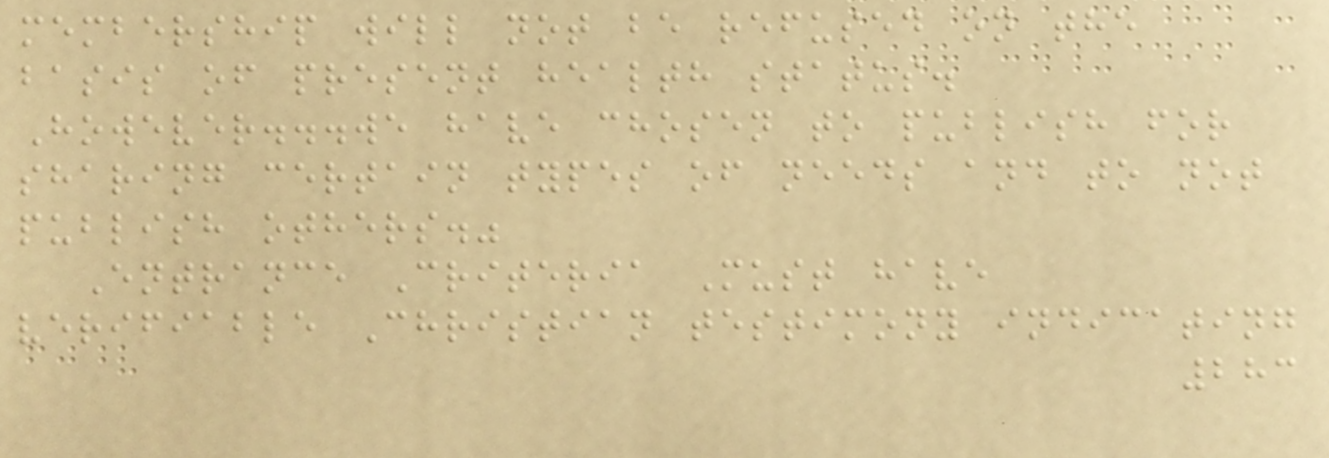membership will not be refused on the
basis of present health status.
However...we have chosen to publish for
sharing certain types of needs and to not
publish others."
Entrance Criteria Must have
verifiable Christian testimony indicating
283
